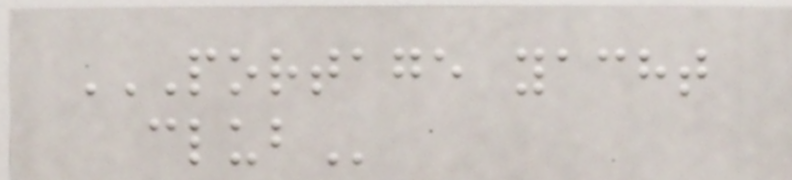PORTAGE YACHT
CLUB
